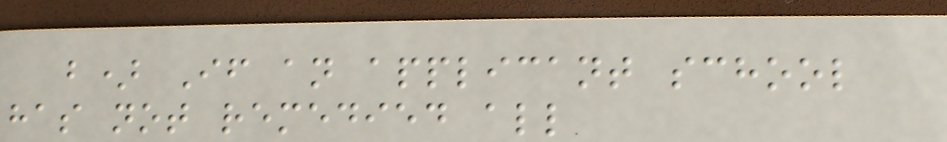b) If an applicant school
has not remedied all
